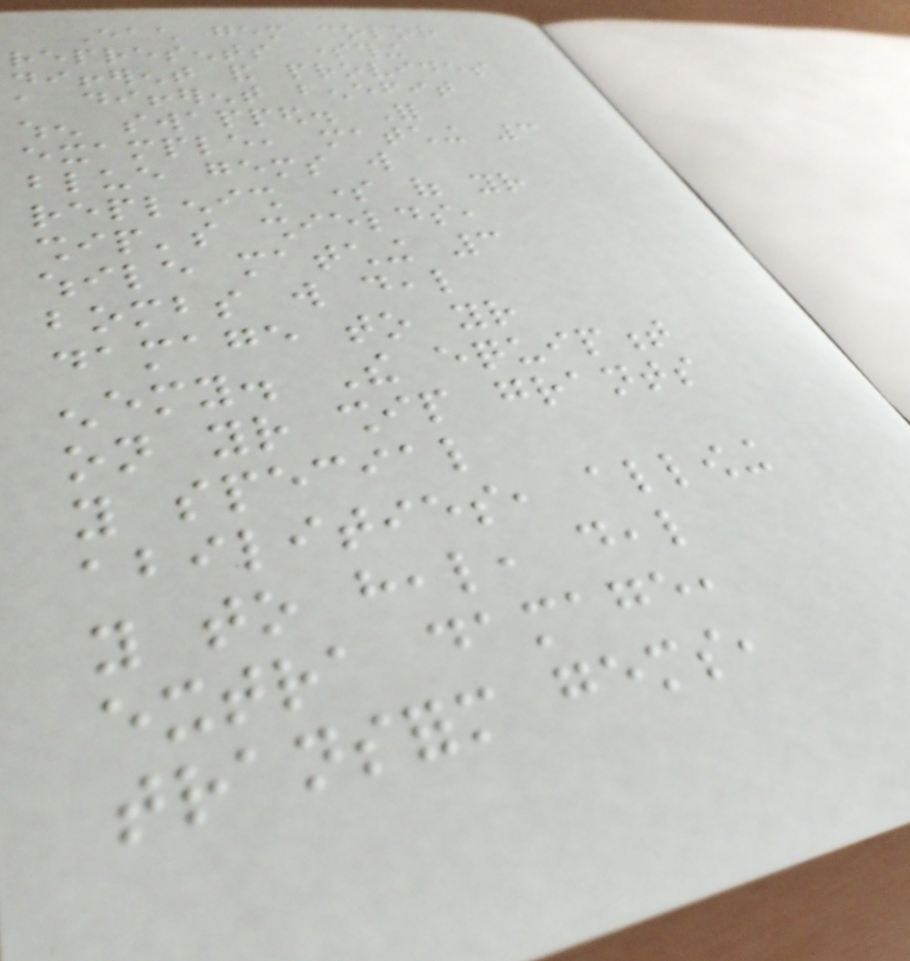Each gem color
represents something
different and provides
a different benefit
when swapped. For
example, matching 3
blue gems will
replenish some of your
ship's shields,
while matching 3
bombs will deal
damage to your
enemy. The equipment
on your ship grants
you special
abilities, allowing
you to heal, deal
extra damage,
transform gems,
